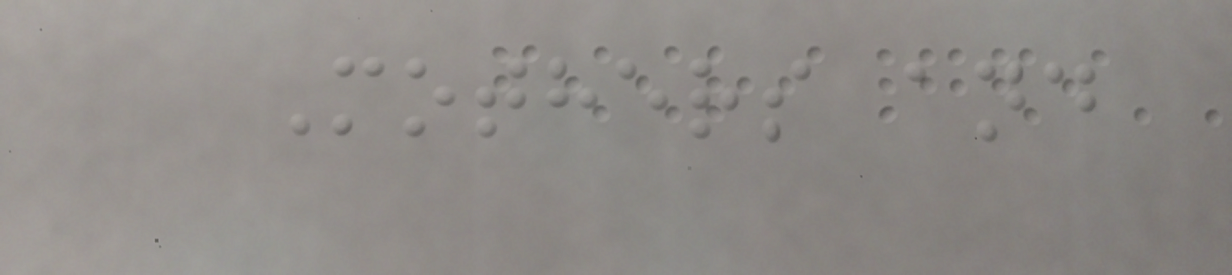Mothers and
